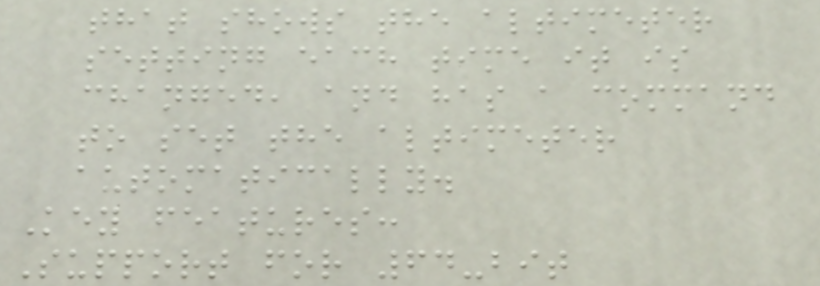that shows the altimeter
setting each time it is
changed, and has a command
to set the altimeter
automatically.
Key features:
Support for 64-bit
